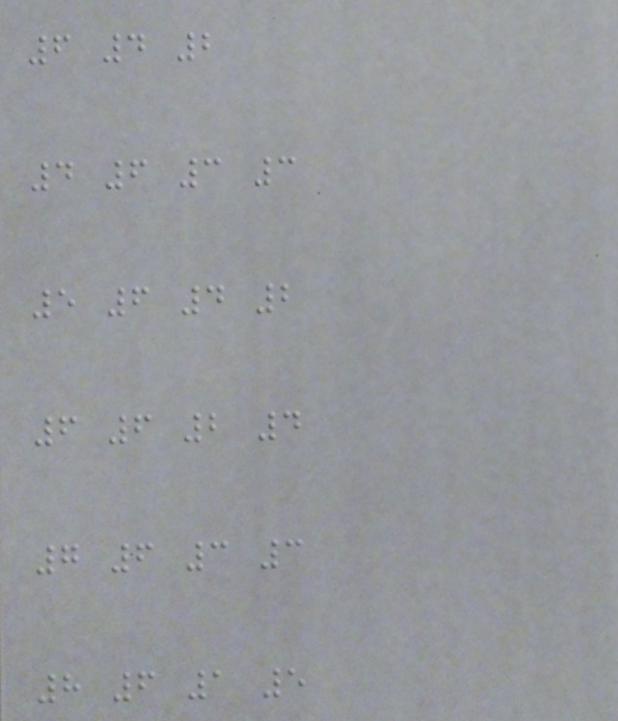6 4 2
4 6 3 3
5 6 4 2
6 6 2 4
7 6 3 3
8 6 1 5
